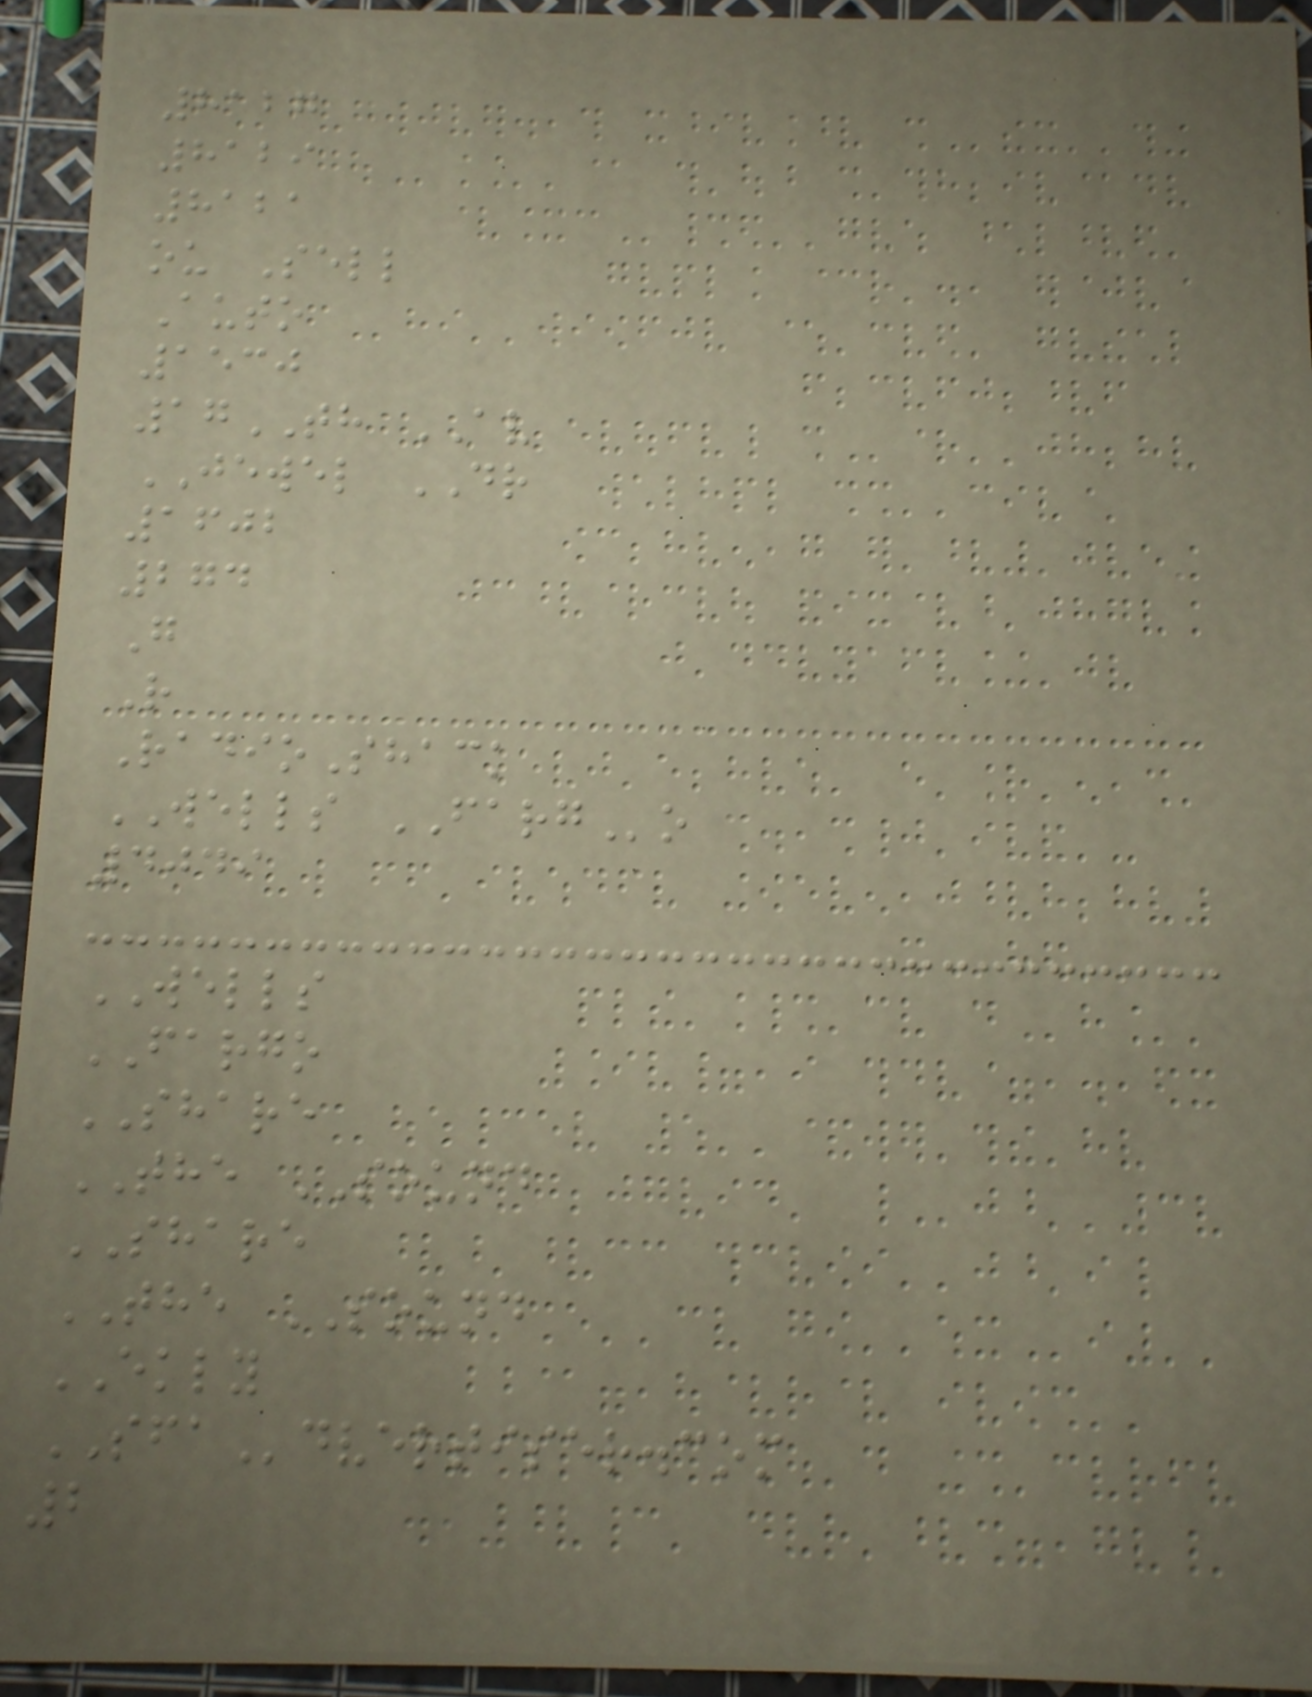8127
8129
8121
ou Sell
Auto
1530
17TH AV
JEWEL DR
1602
274
G
R
RadioShack
WELLS FARGo
4049
WELLS
FARGO
SHARE
THE SOUND
SHARE
THE SOUND
EKLY
SFAdvertiser.com
2
